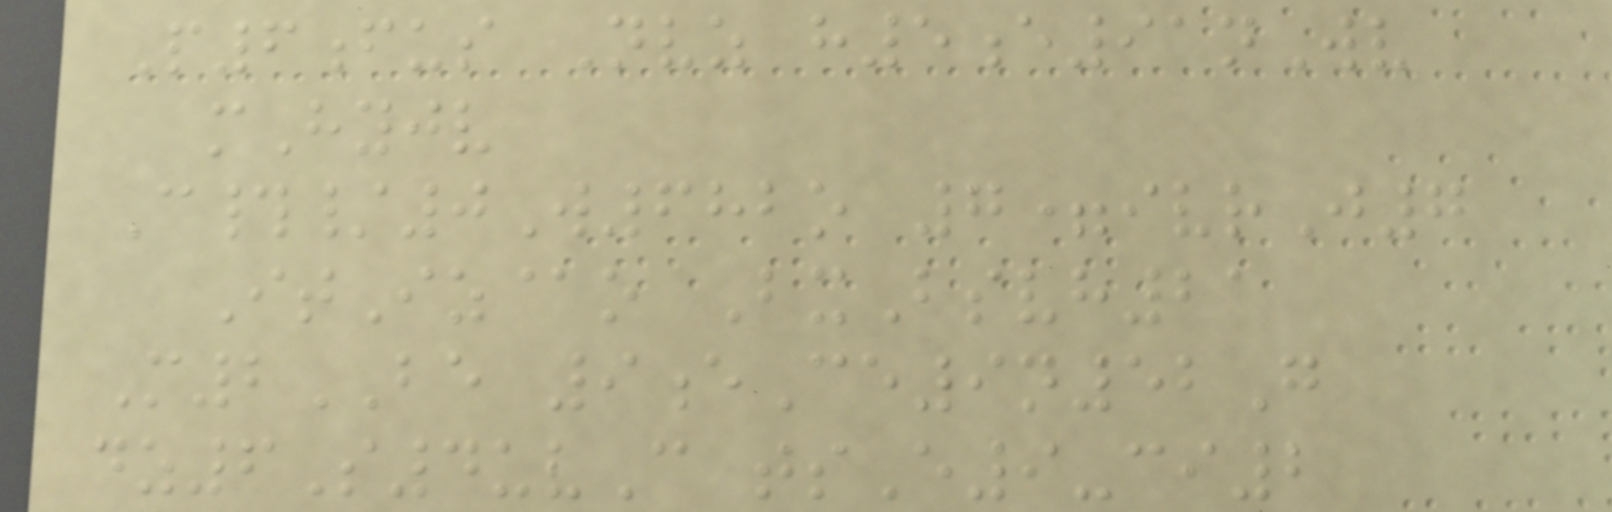P6fus Nvz h5e91nWv
mHyjv
C#/0W682o 7=ivrJ7
ItIz@o BxBsvh21
M2BE 9eCe9n52G
dz6S4uvC tsE9-ci2
